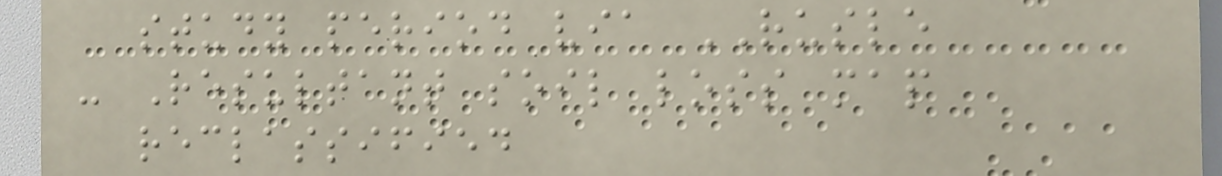study period via RUSLE
- Resultant soil loss map
reclassified
